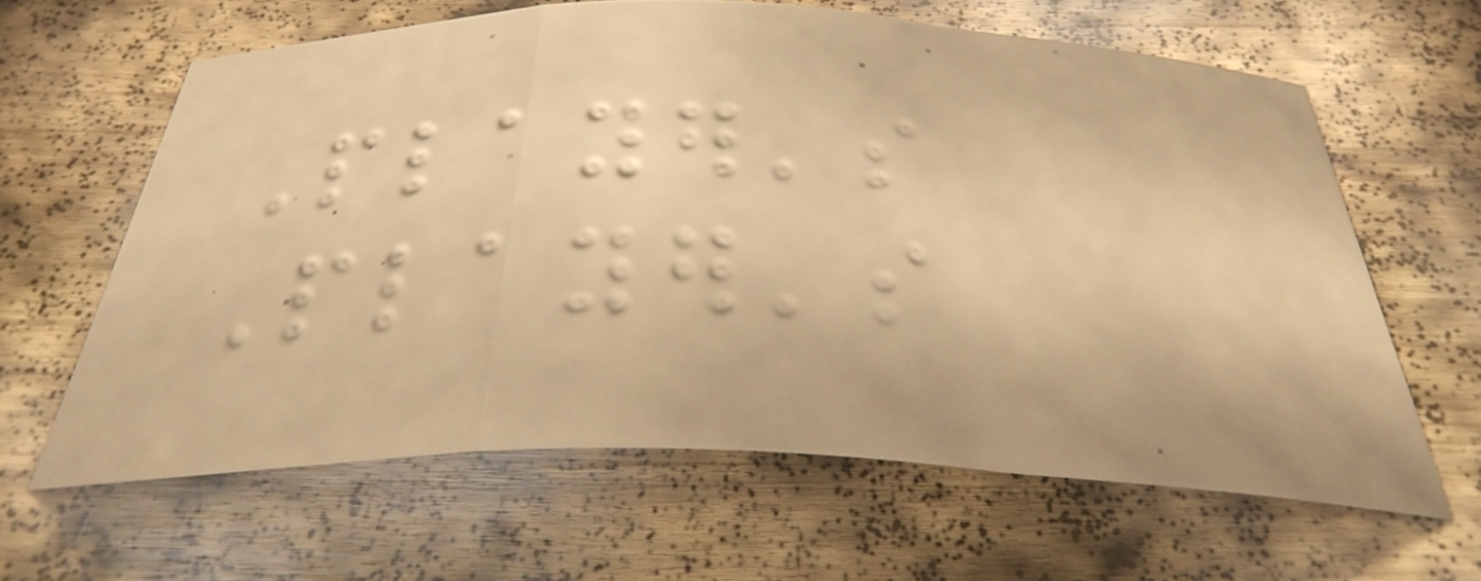Player's
Player's
